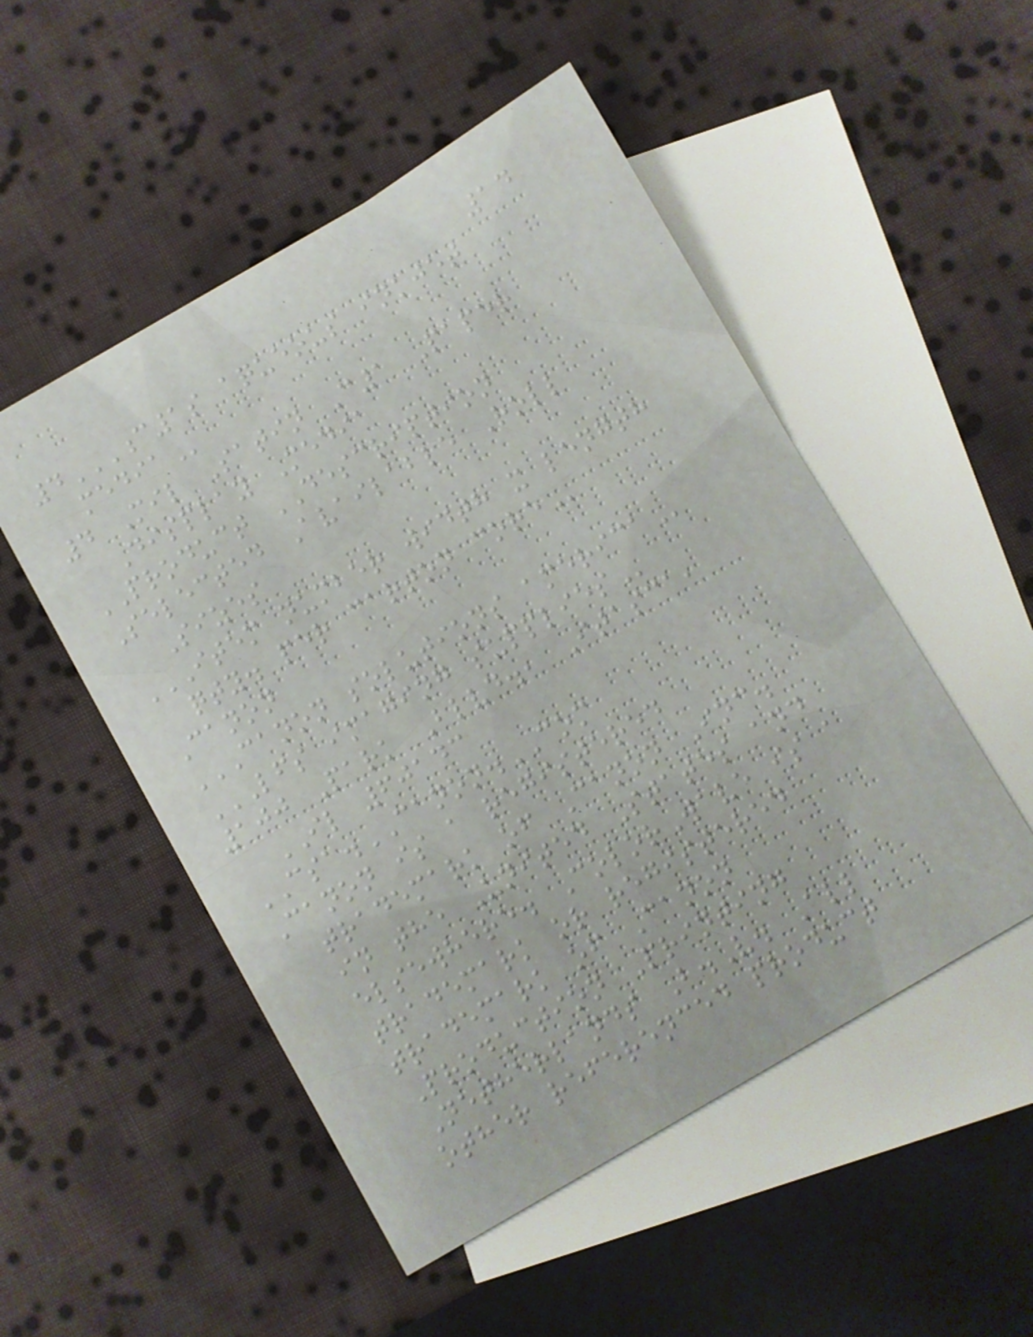14
4C1S AQUEOUS INKJET
MEDIA
4 Mil Satin C1 Paper
Display Media
PRODUCT DESCRIPTION
Selected Available Roll
Sizes
ITEM NUMBER WIDTH X LENGTH
QTY. PER CARTON CORE
Canon
CANON SOLUTIONS AMERICA
LFS IMAGING SUPPLIES
100 Park Blvd., Itasca,
IL 60143
CSA.CANON.COM
Canon is a registered
trademark of Canon Inc.
in the United States and
elsewhere. ColorWave is a
trademark or registered
trademark of Canon
Production Printing
Netherlands B.V. All
other referenced product
